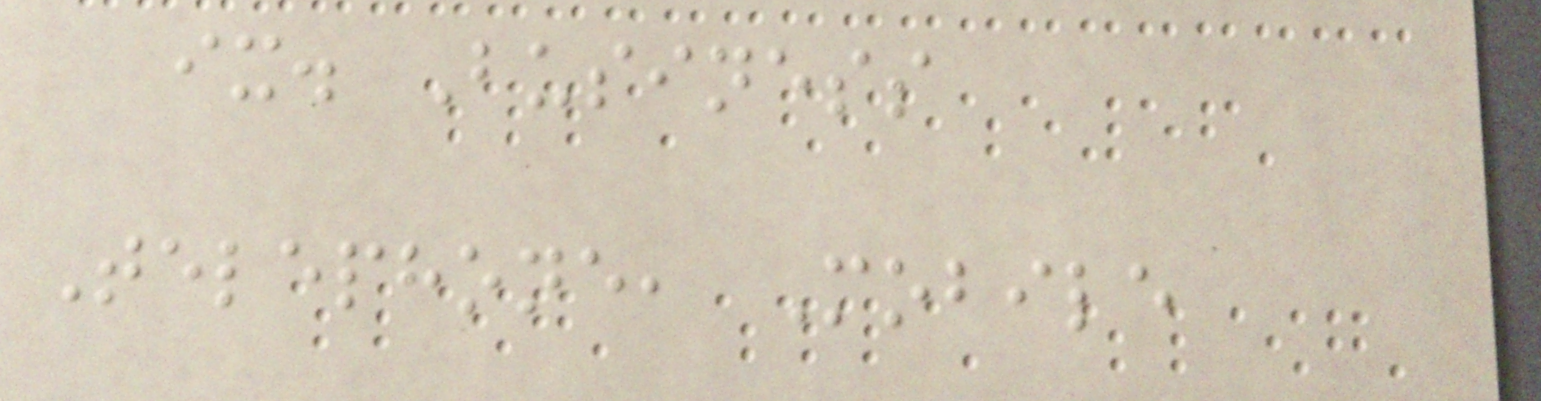ix. Business
Telephone, Mobile
